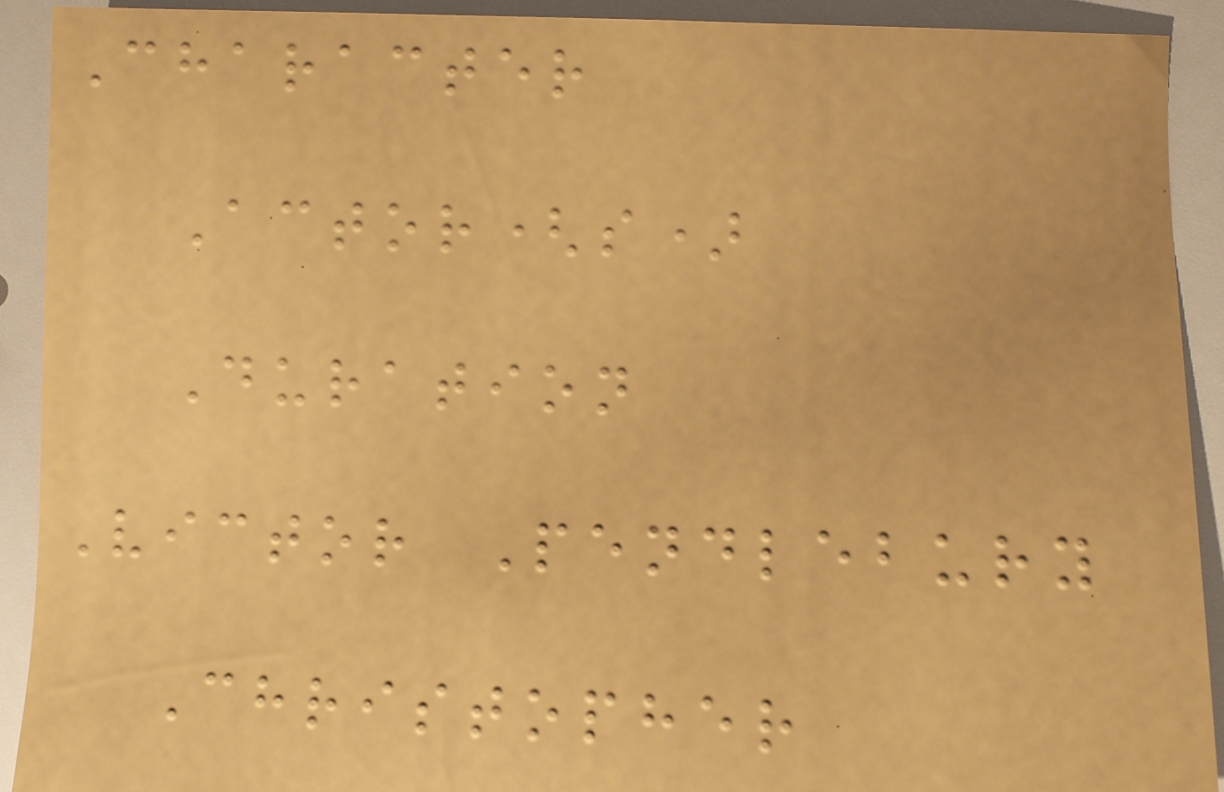Character
Actor(s)
Duration
Victor Pendlebury
Christopher
